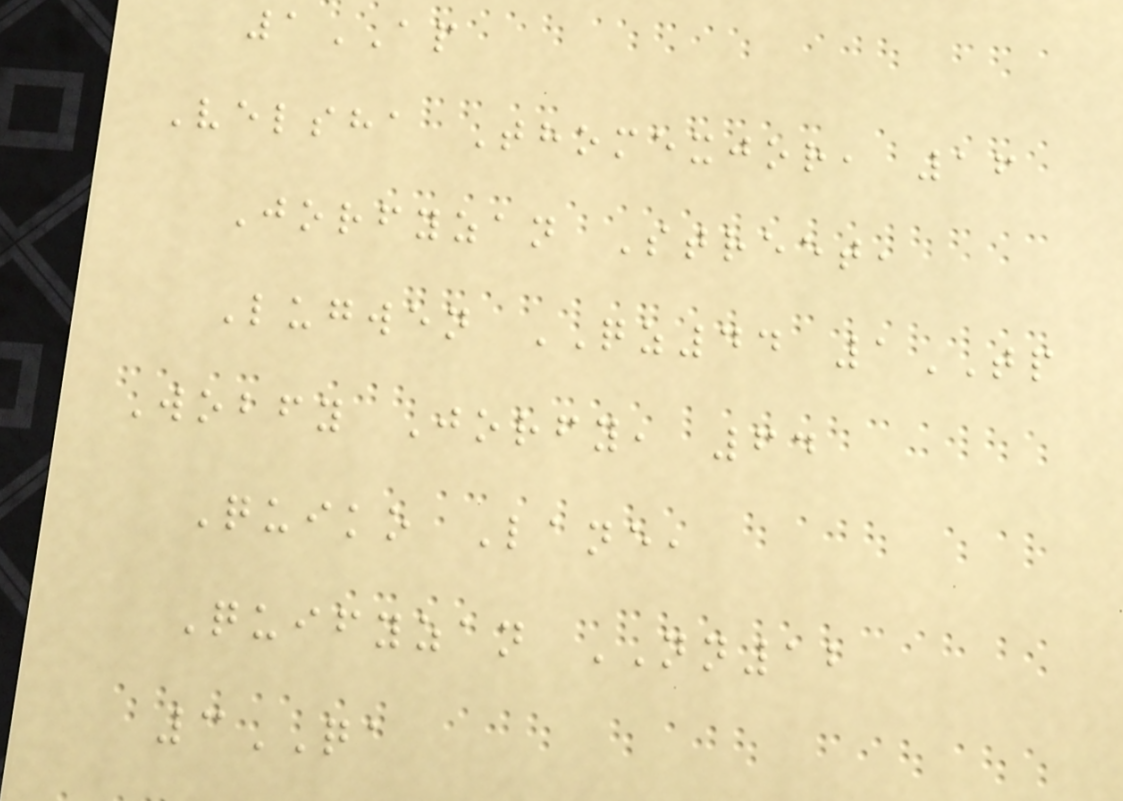1AP
Velsha Thomexjor, 16
Jorfyzan Street,
Lugwen QZ44 1TP
Wobfy Jorfy, 64
Quiko Lane,
Quifyzan NN12
3QA
